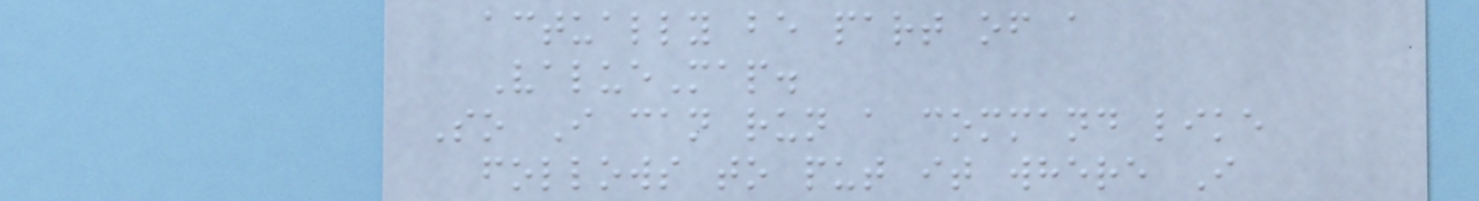actually be part of a
ValueMap.
So I can run a command like
follows to put it where I
